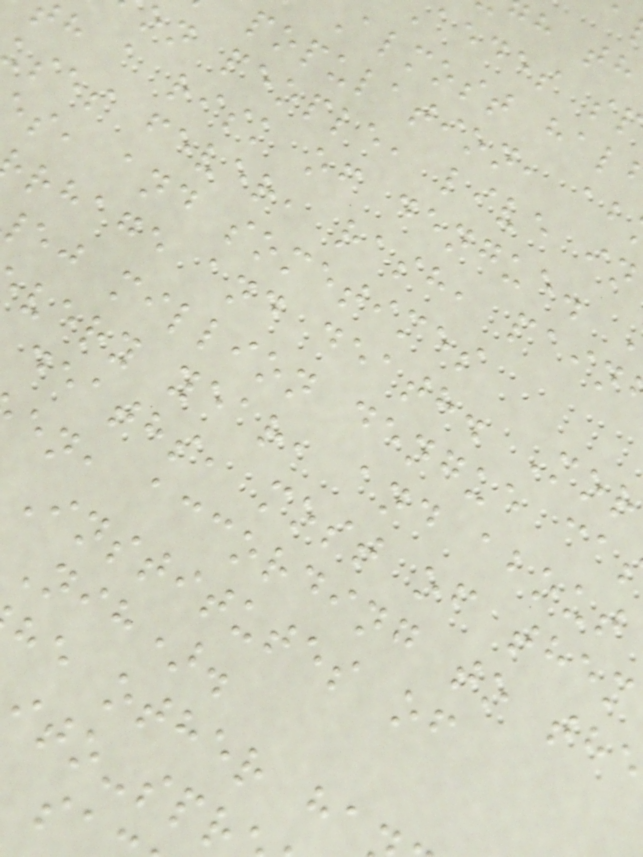aedes s
Almost hal
population, ab
on people, live in
h a risk of dengue.
ses fever, rash, pain
s, and sometimes
rhage and death. Mor
ej million dengue ca
very year, and about
deaths, most of them
en, according to th
Institutes of
nih).
he other ha
